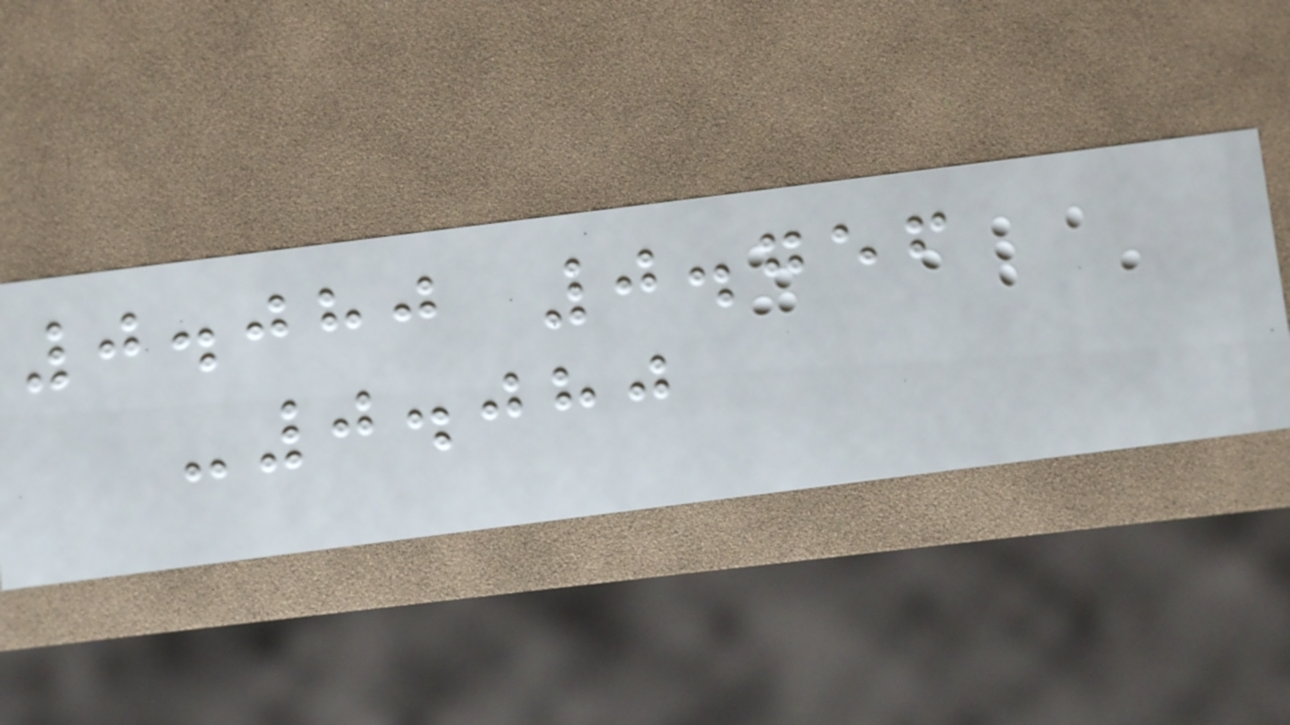0.080 0.756
-0.080
